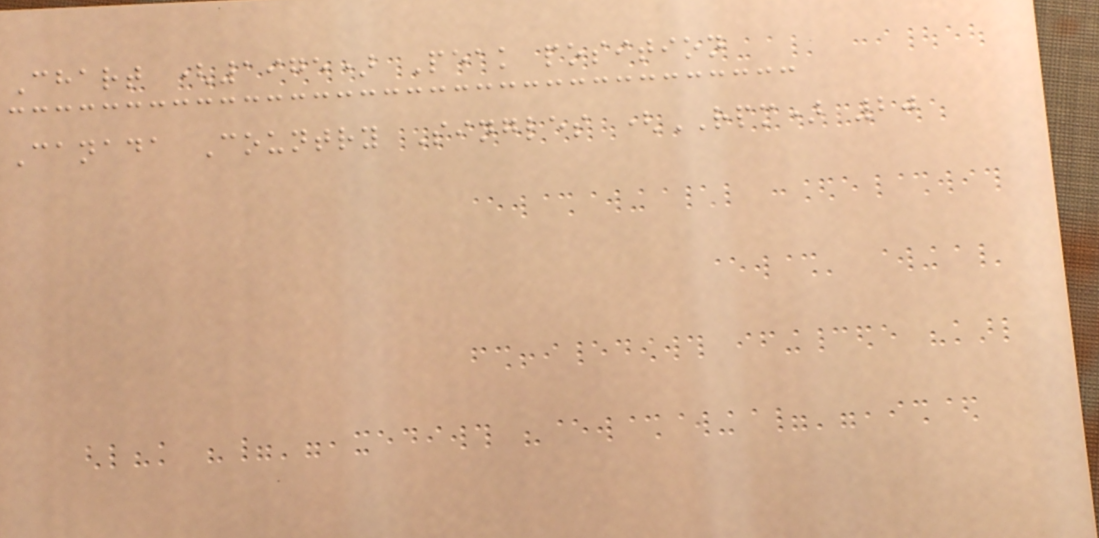Chart (1975) Peak position
Canada Country Singles (RPM) 20
